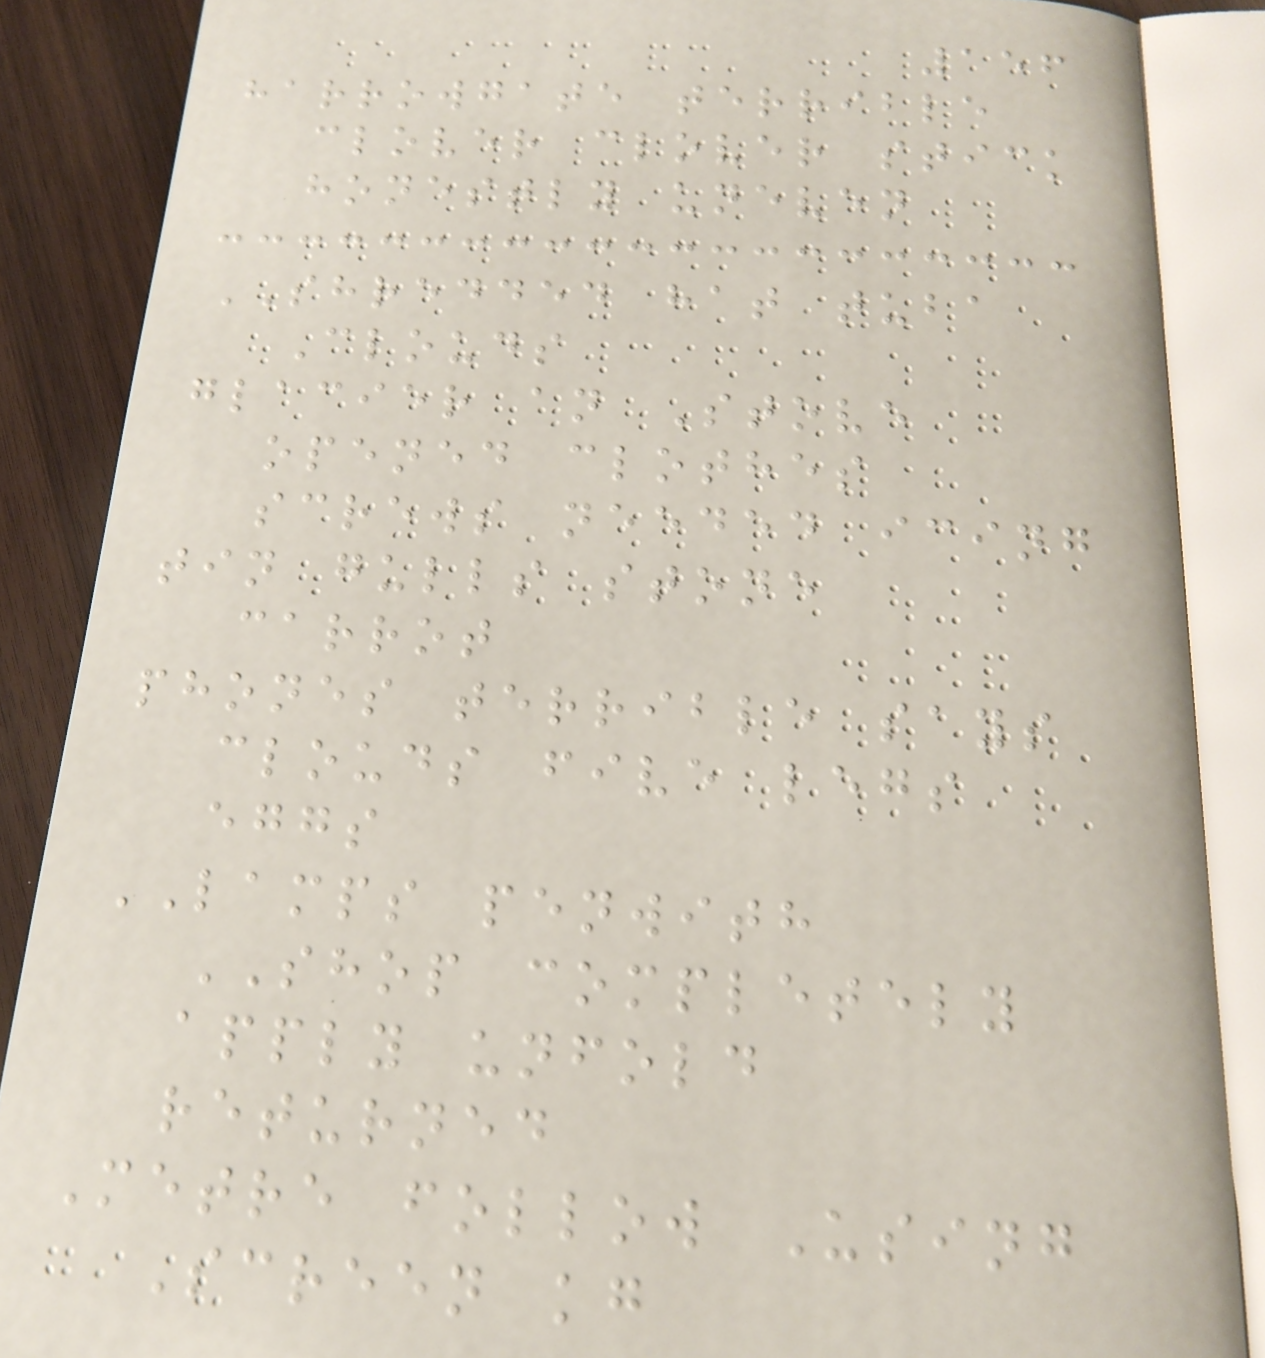156
harrowgate terrible
clover clover stick
honestly uneven
SHREDDED hat tuba
Clouds
glacier an Stove
opened clothes
screws needed icing
tin gulls stone
carrot
phones terrible says
clouds five legs
eggs
LAMPS penwith
SHOP completely
apply unfold
returned
Metre follow Using
Screen kg
